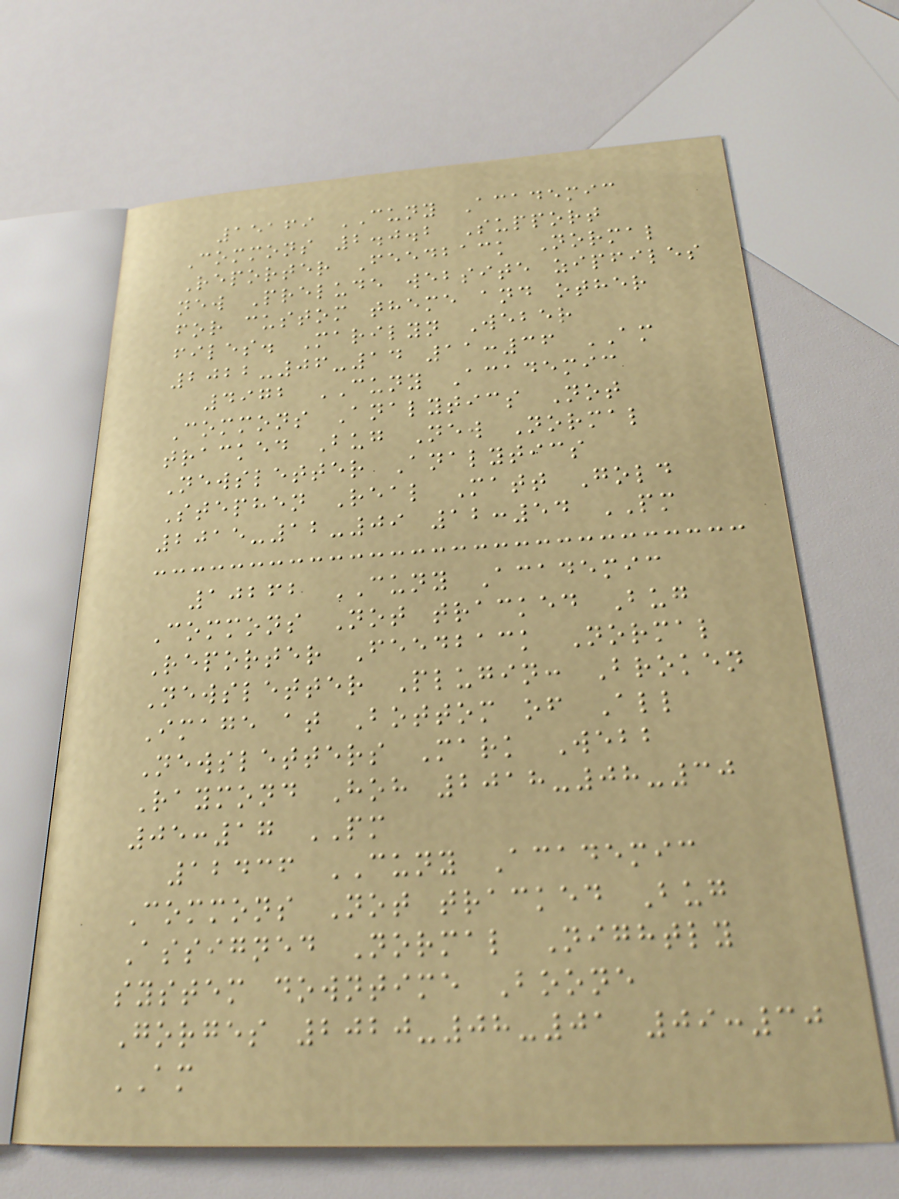15169 CUNY Academic
Commons 2.0.2 Support
Reporter Feedback Normal
new Prelude website zipfiles
for custom theme and other
files. Marilyn Weber
2022-06-14 11:36 AM
4972 CUNY Academic
Commons Analytics Not
tracked Bug New Normal
Newsletter Analytics
Stephen Real Matt Gold
2015-12-09 12:54 PM
10262 CUNY Academic
Commons Not tracked Bug
Reporter Feedback Normal
Newsletter Plugin: Broken
Image at Bottom of All
Newsletters Mark Webb
Raymond Hoh 2018-08-30
05:17 PM
12436 CUNY Academic
Commons Not tracked Bug
Assigned Normal Nightly
system downtime Boone
Gorges 2020-08-01 09:30
AM
